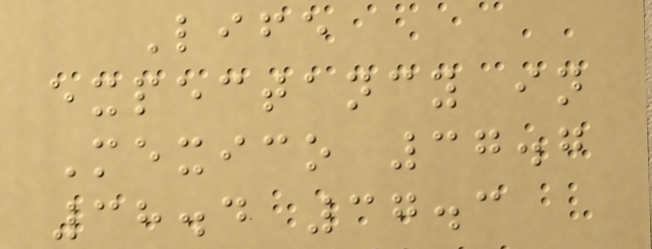Life
expectancy in
Mexico 37.7
38.4 37.3
